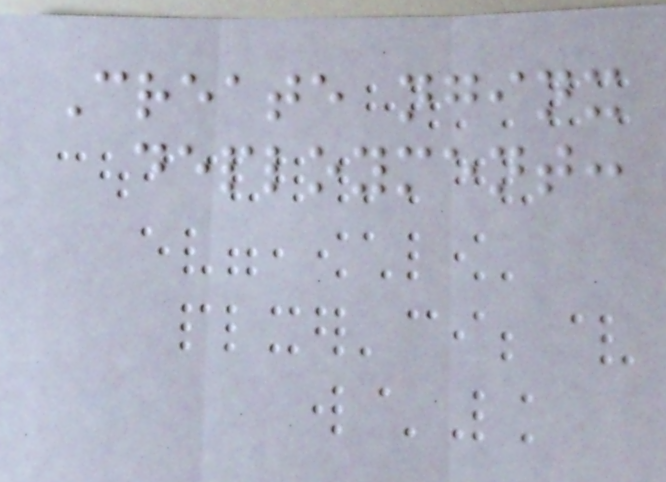Create nginx
deployment:
